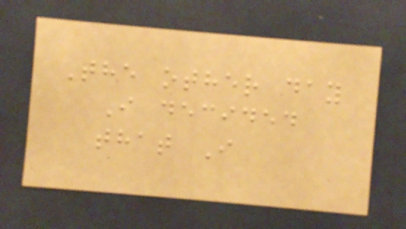The other day
I decided
that I
